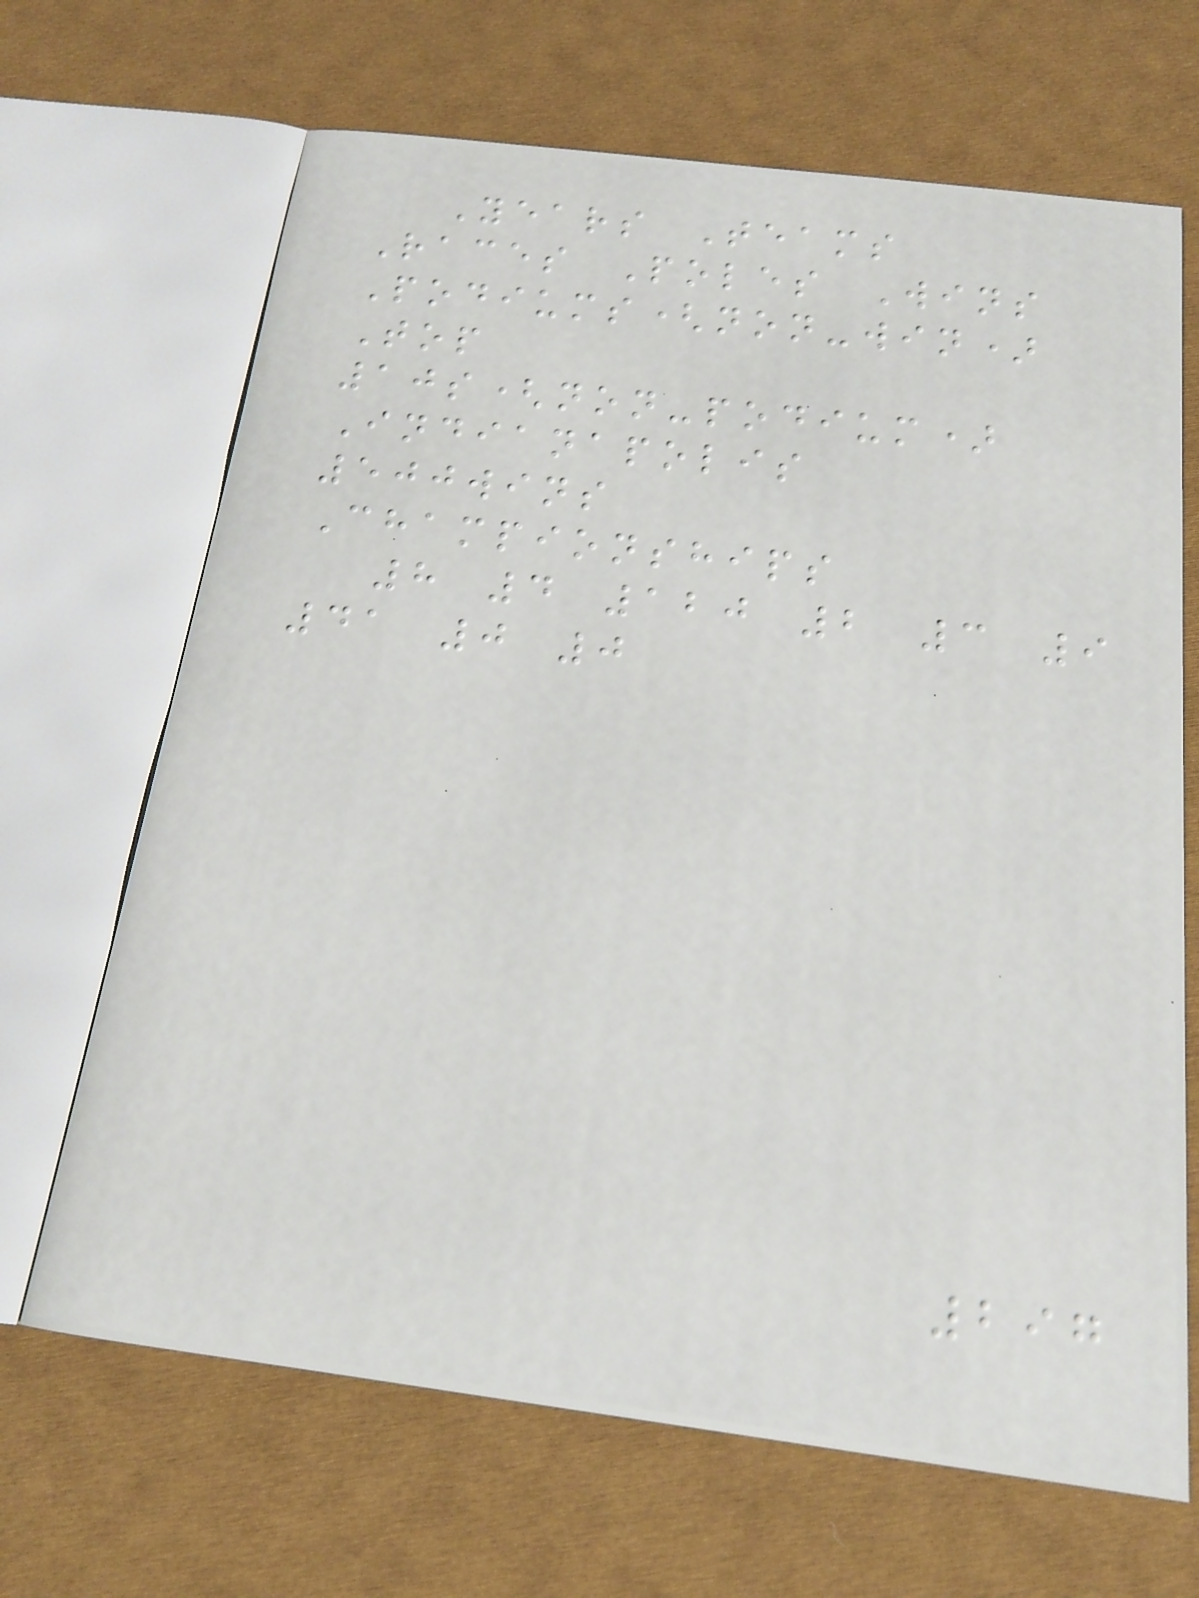Years Teams
Races Poles Wins
Podiums(non-win)
Top
10s(non-podium)
Indianapolis
500wins
Championships
8 4 120 2 3 9
41 0 0
297
